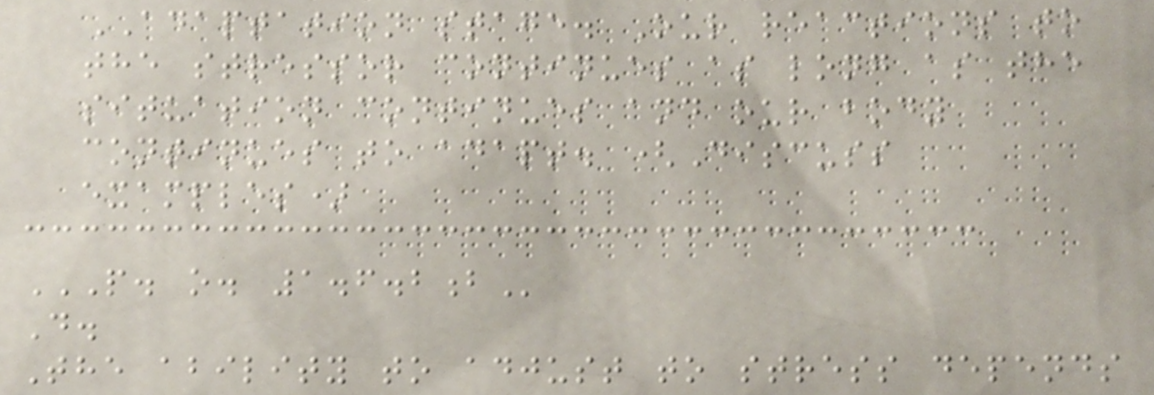ADAPTATION stage. Our reactions to
the stressor continues as long as the
situation continues and our body
continues to adapt. (Discuss
examples)
P. O. 1.6.2B
D.
The ability to adjust to stress depends
